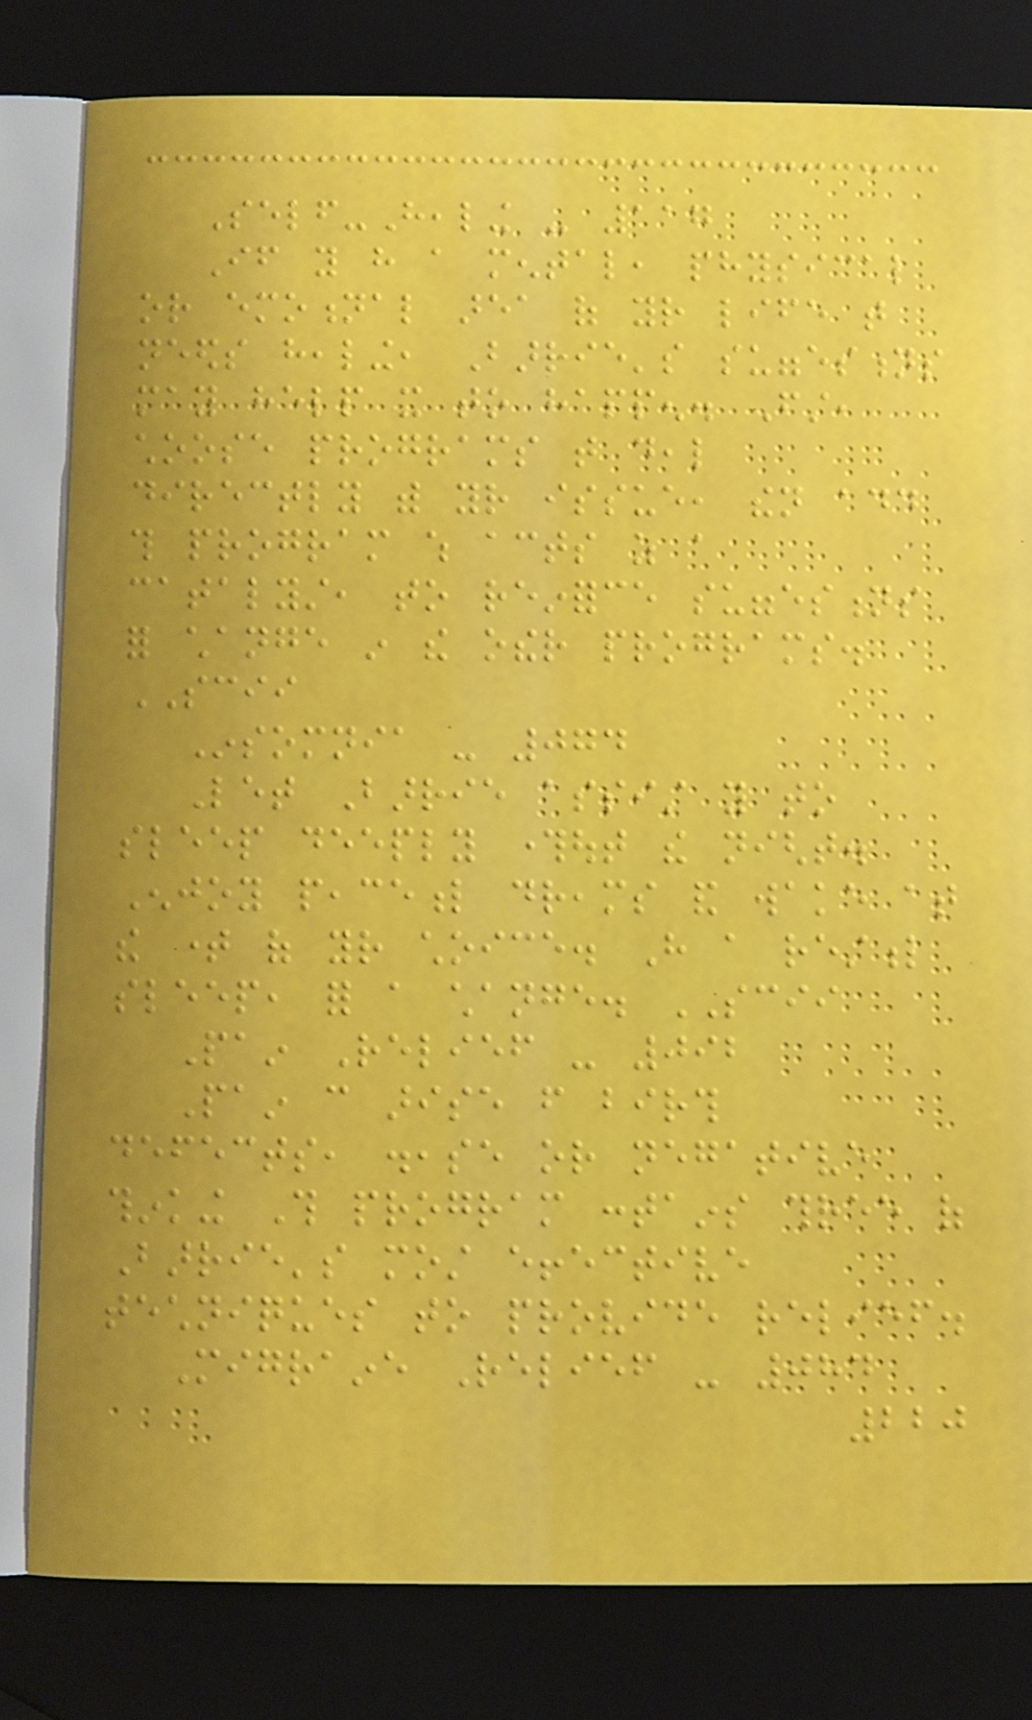Self-Healing - 117
If you have a mental, physical
or emotional area of your life that
needs healing, Barrie's suggestions
may help it to happen. First,
choose programs that deal
directly with your issue, then add
this program which acts as a
catalyst, to reinforce suggestions
for change in the other programs.
SCII
Insomnia - 074
Let Barrie assist you to
sleep deeply throughout the night.
Enjoy peaceful dreams and wake at
the time of your choice. Have a restful
sleep, for a change. SCII
Pain Relief - 092
Pain can arise from birth
defects, disease or negative
thinking This program contains three of
Barrie's most effective
techniques to provide relief.
Migraine Relief - 084
220
